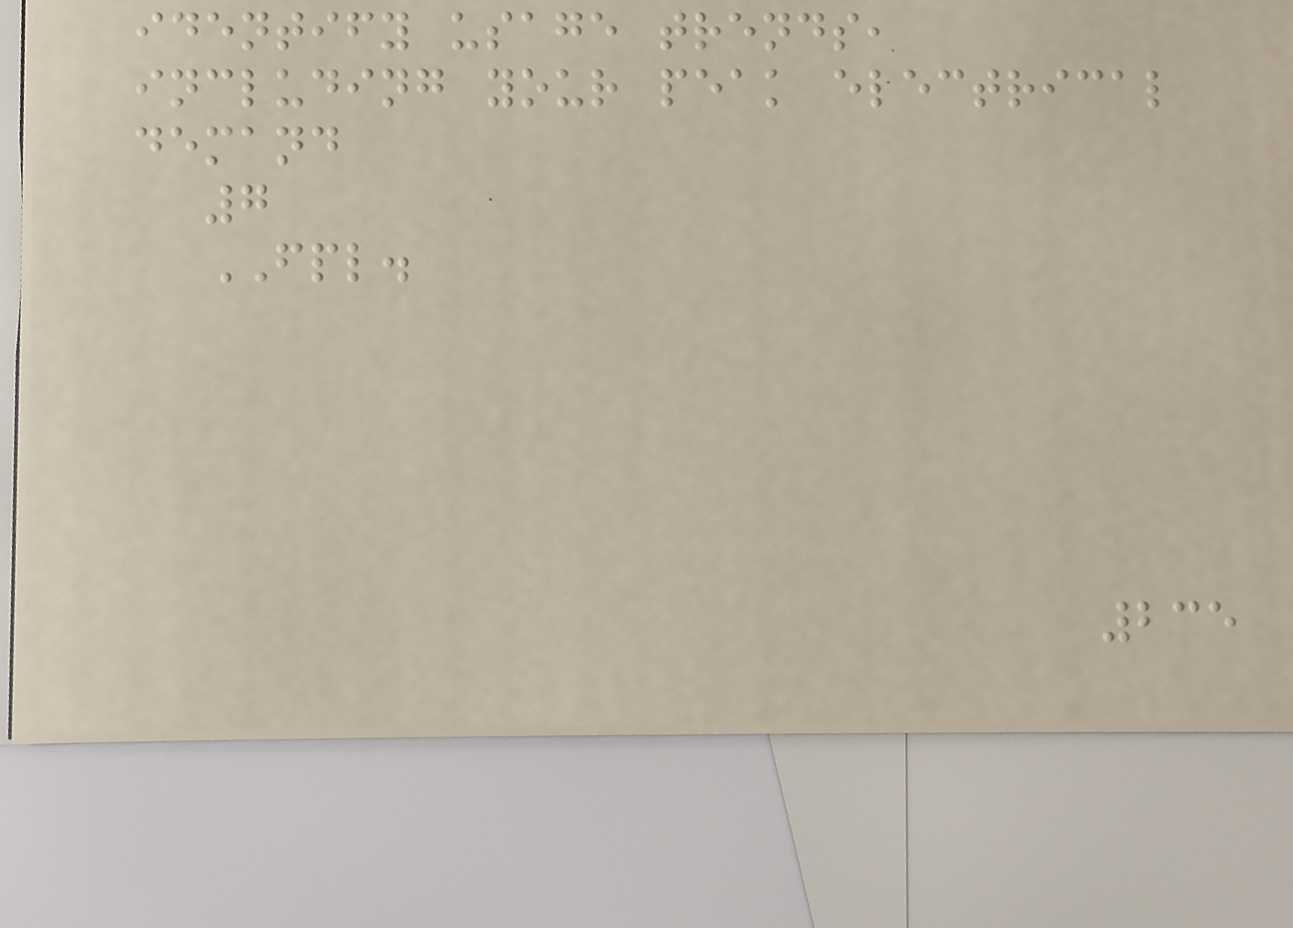identify usage trends,
including your peak electrical
demand
7
FPL.
235
